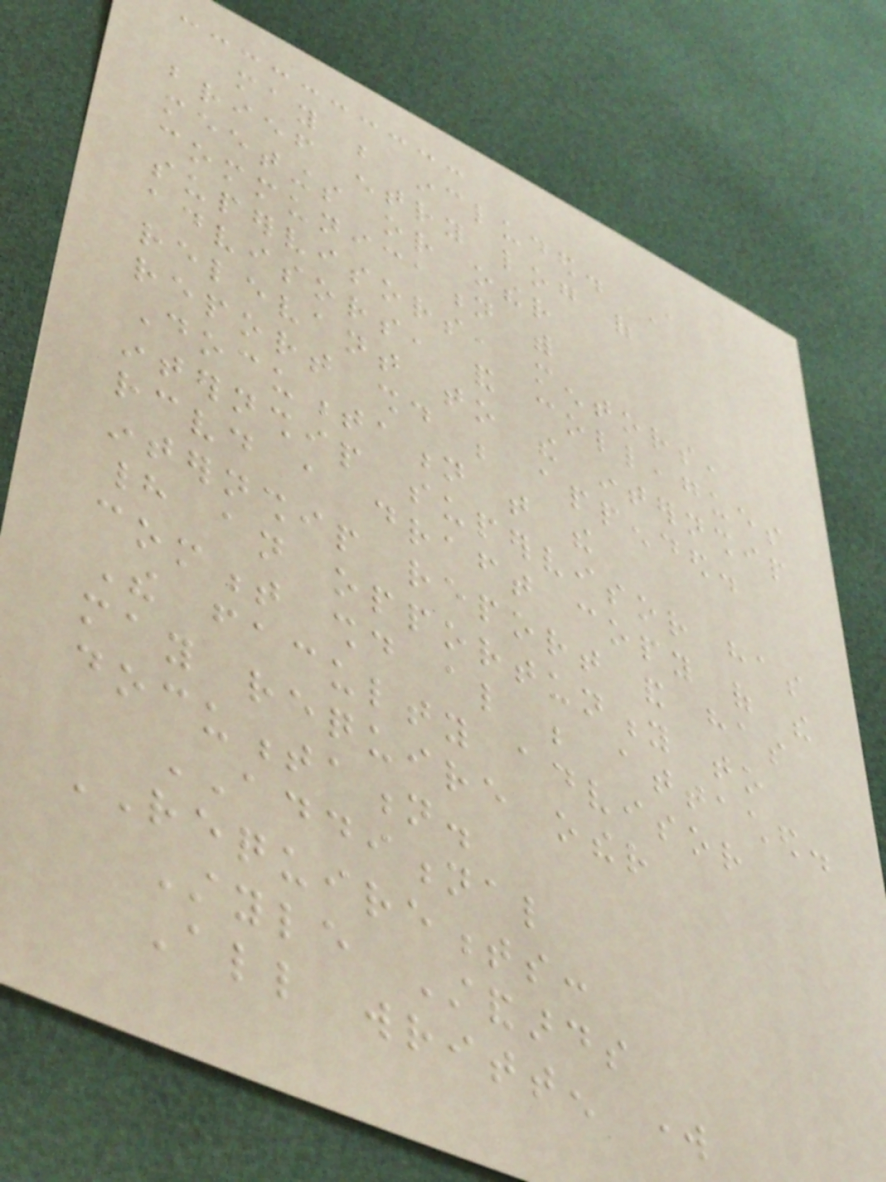may be included. A
brief entry log of
meetings or other
communication with
supervisors, mentors,
advisors, and colleagues
relevant to the internship
report should be appended.
Documentation that the
internship supervisor has
received a draft copy of the
internship report and has
had an opportunity to
comment should also be attached.
The faculty advisor
may require other
documentation.
ADDITIONAL
REQUIREMENTS:
Style Standards
All written work
